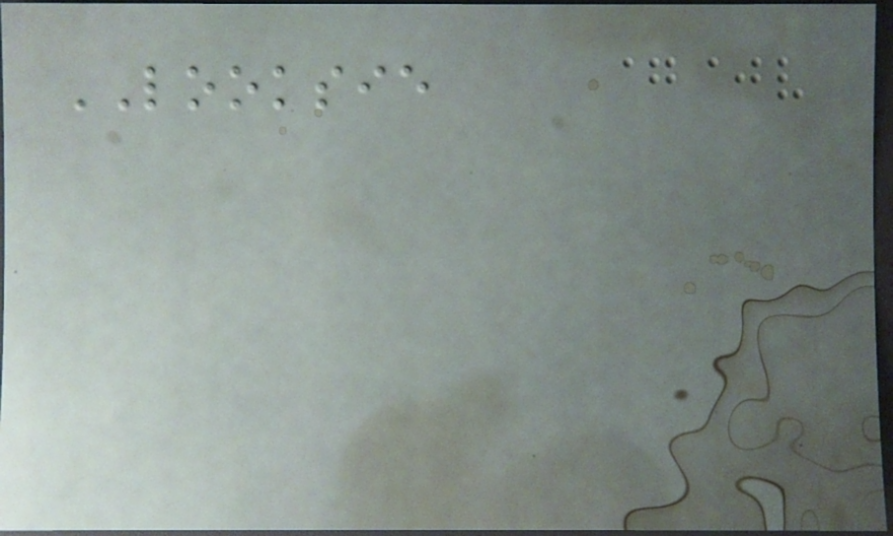LOOKSIE
